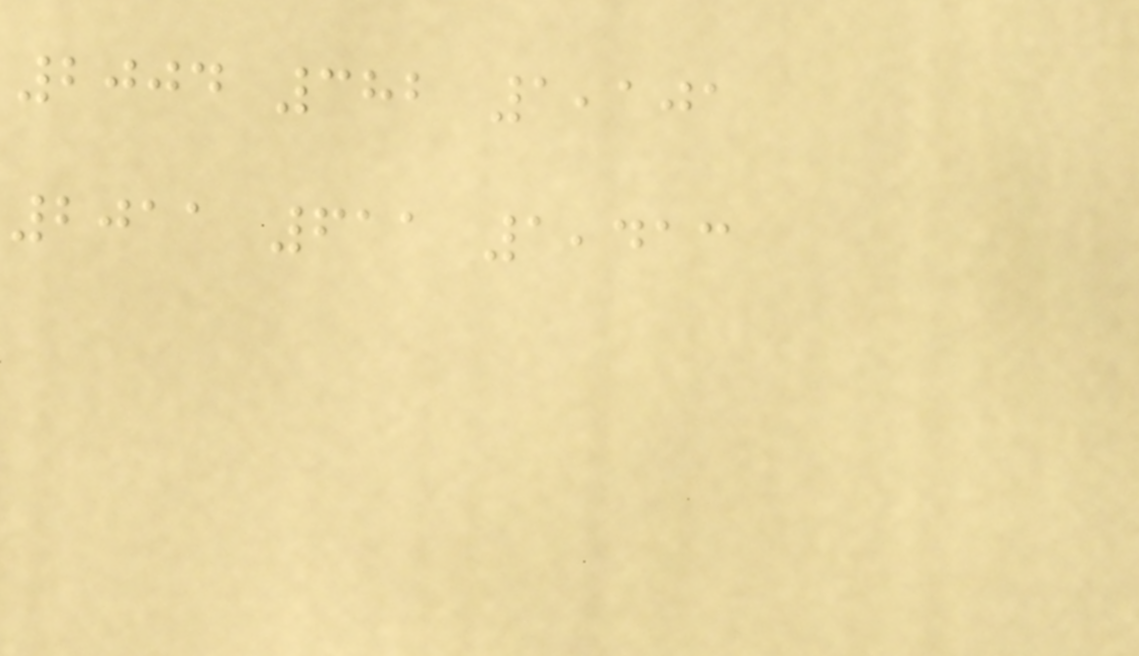2004 382 1,101
2011 611 1,413
